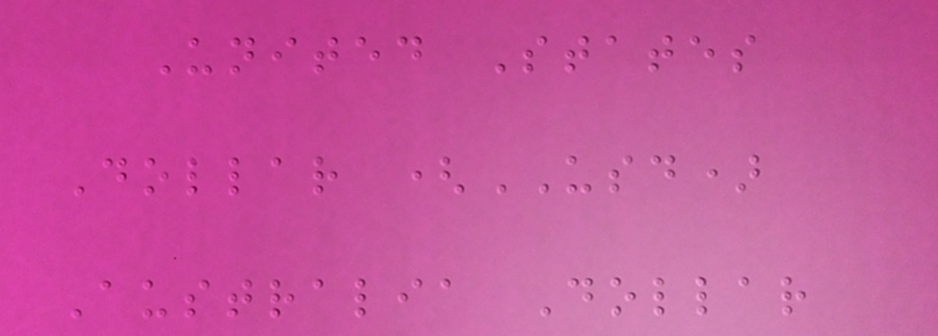United States
Dollar (USD)
Australia Dollar
